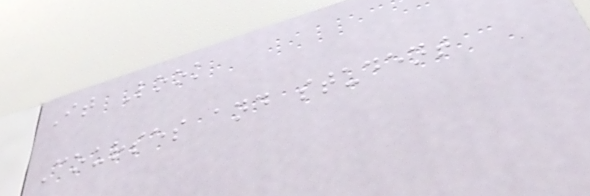It Look
Courses and student
